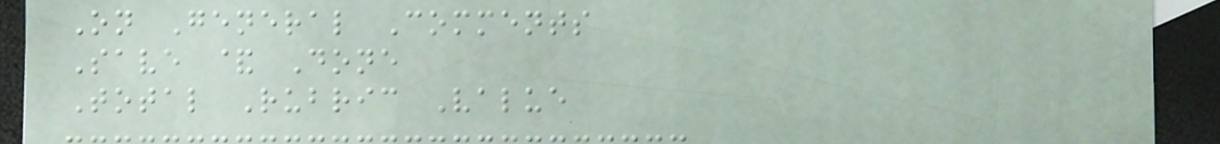On General Comments
Save & Done
Total Rubric Value
